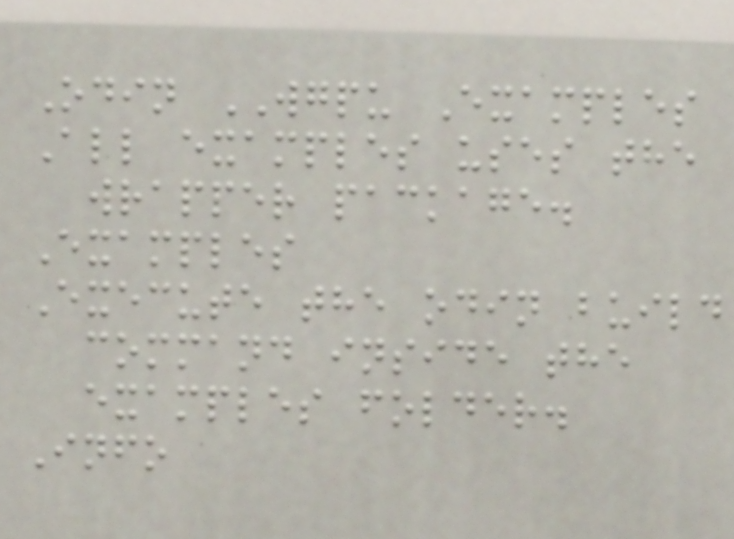Odin WGPU Examples
All examples uses the
wrapper package.
Examples
Execute the odin build
command inside the
examples folder.
Info
